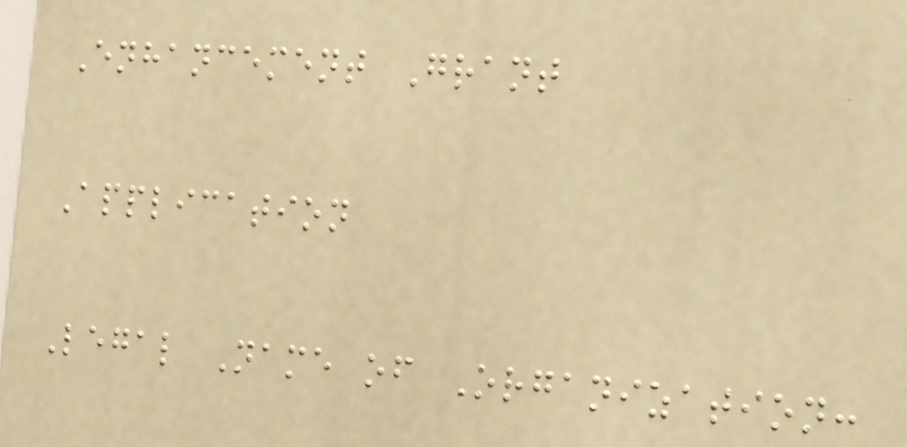Enhancement Grant
Application
Legal Name of Organization:
